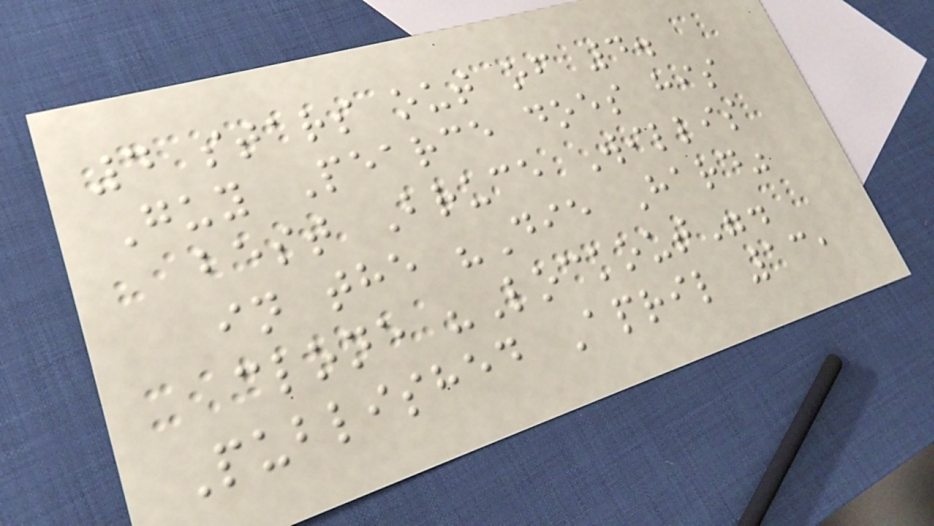4 stars out of 4.
Guy Pearce does his
best Bruce Willis
in the "Die Hard"
clone "Lockout".
Published April 13,
